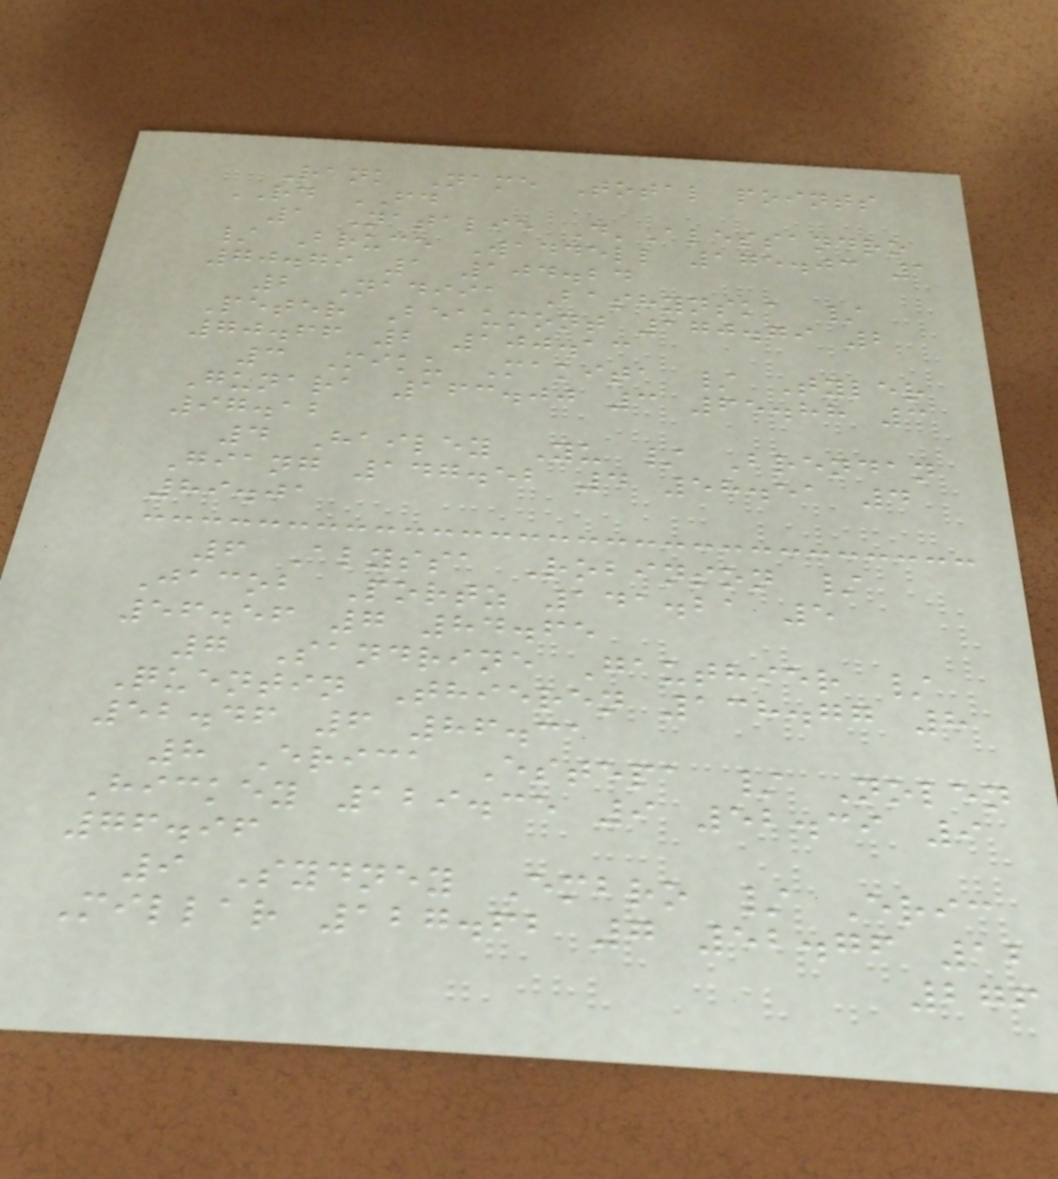Rank Name Total points
RD FD
1 Natalie D'Alessandro
/ Bruce Waddell 175.03 1
70.79 1 104.24
2 Nadiia Bashynska /
Peter Beaumont 170.79 2
70.66 2 100.13
3 Miku Makita / Tyler
Gunara 163.00 3 65.88 3
97.12
4 Hailey Yu / Brendan
Giang 147.52 4 58.51 4
89.01
6 Alyssa Robinson /
Jacob Portz 141.21 5
56.56 7 84.65
7 Sandrine Gauthier /
Quentin Thieren 138.77 8
52.46 6 86.31
8 Erica Estepa / Nolen
Hickey 129.35 9 52.39 9
76.96
9 Sydney Embro / Eric
Millar 127.62 7 52.76 12
276
